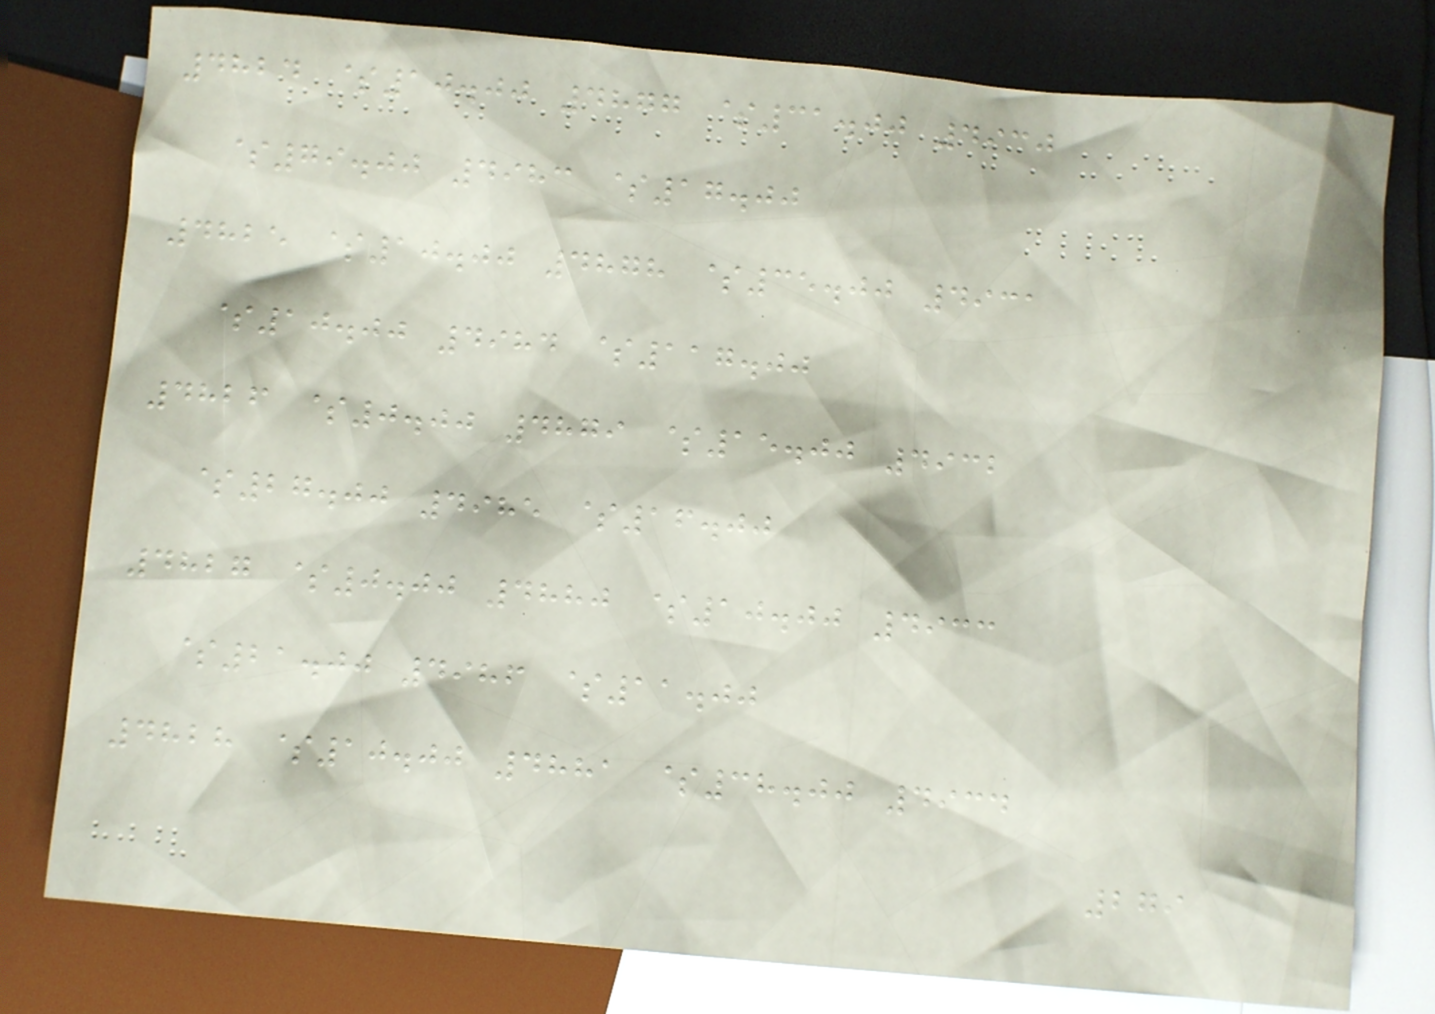4824 $10.00 4877 $31.00 4930
$79.00 4983 $17.00
4825 $10.00 4878 $35.00 4931
$10.00 4984 $117.00
4826 $0.00 4879 $15.00 4932
$27.00 4985 $16.00
4827 $0.00 4880 $10.00 4933
$21.00 4986 $11.00
4828 $10.00 4881 $38.00 4934
279
